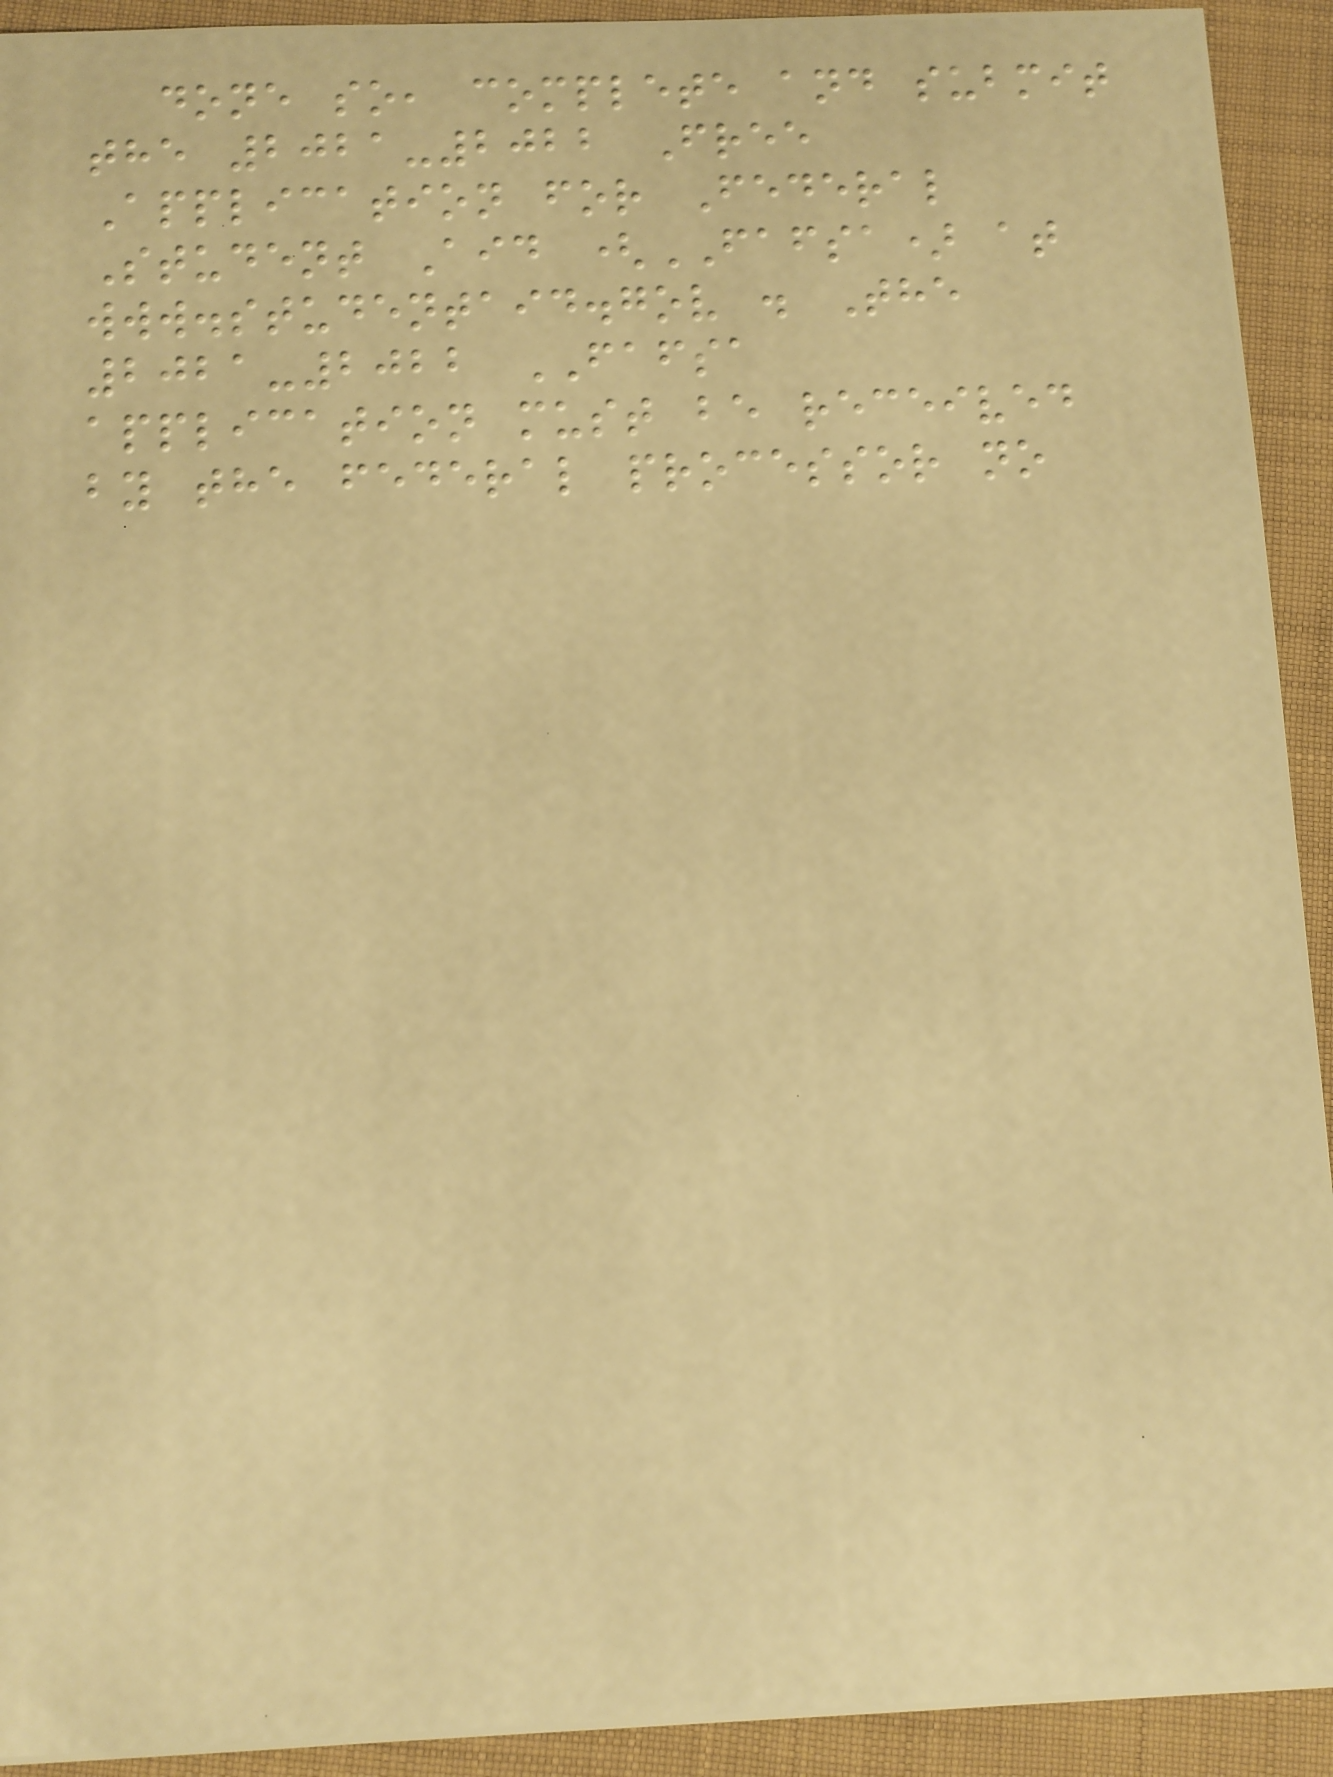done so, complete and submit
the 2021-2022 Free
Application for Federal
Student Aid (FAFSA) at
www.studentaid.gov . The
2021-2022 FAFSA
application must be received
by the federal processor no
